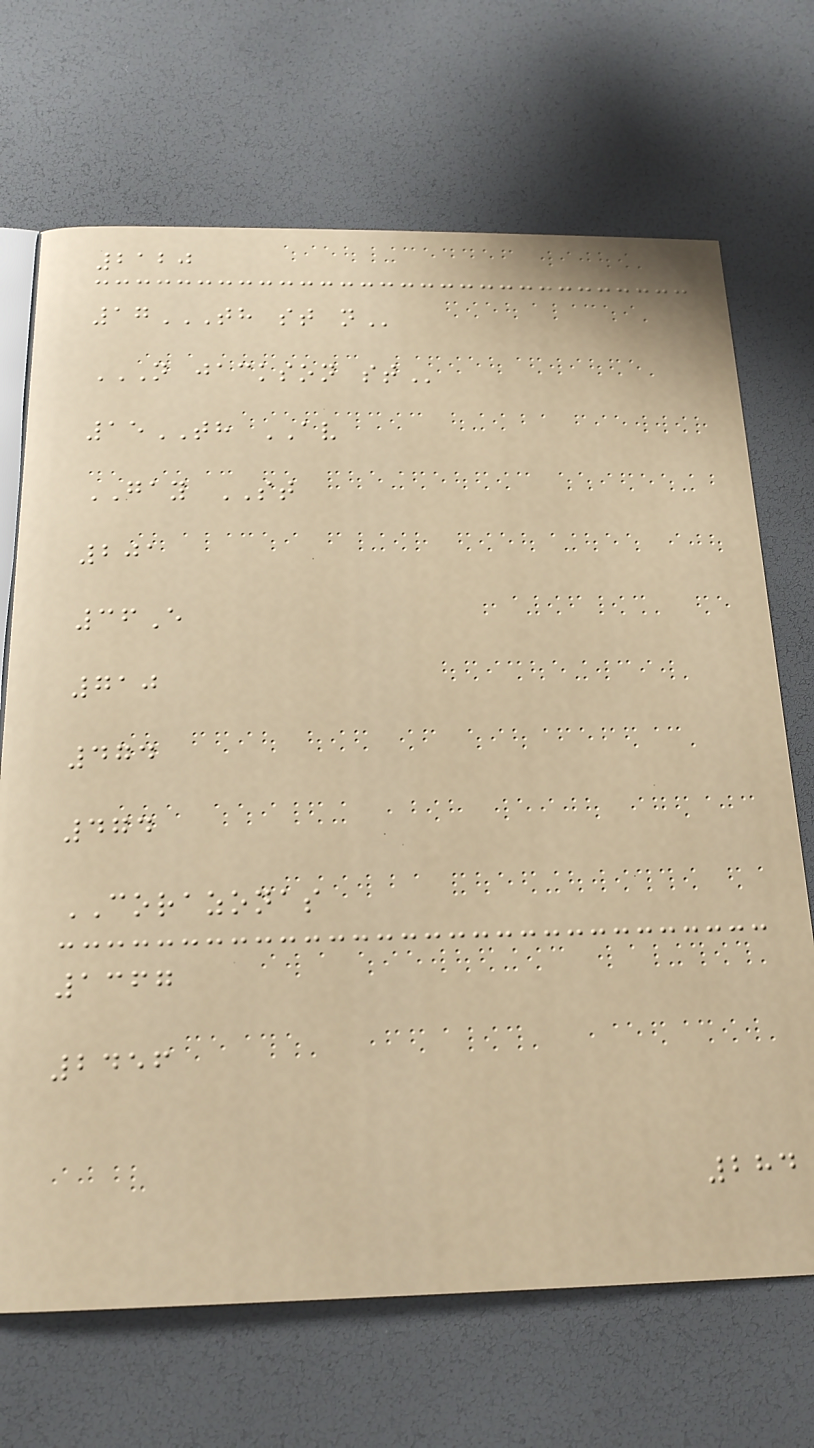2120
17TH ST N
N JACKSON ST
15TH AV
GAY ST
201
36E
710
474
474
CORAZONAS
1367
2456
284
